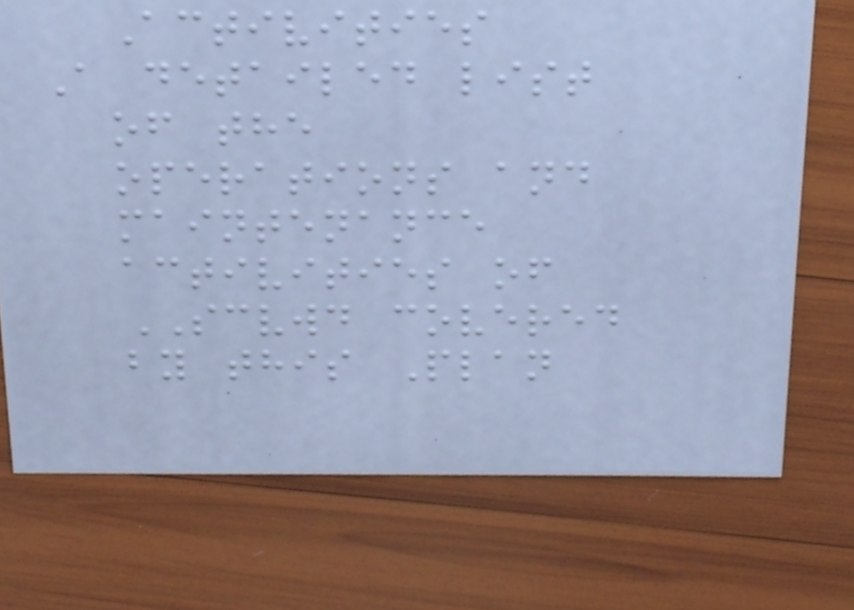Activities
A detailed list
of the
operations and
maintenance
activities of
SCVWD covered
by this Plan
